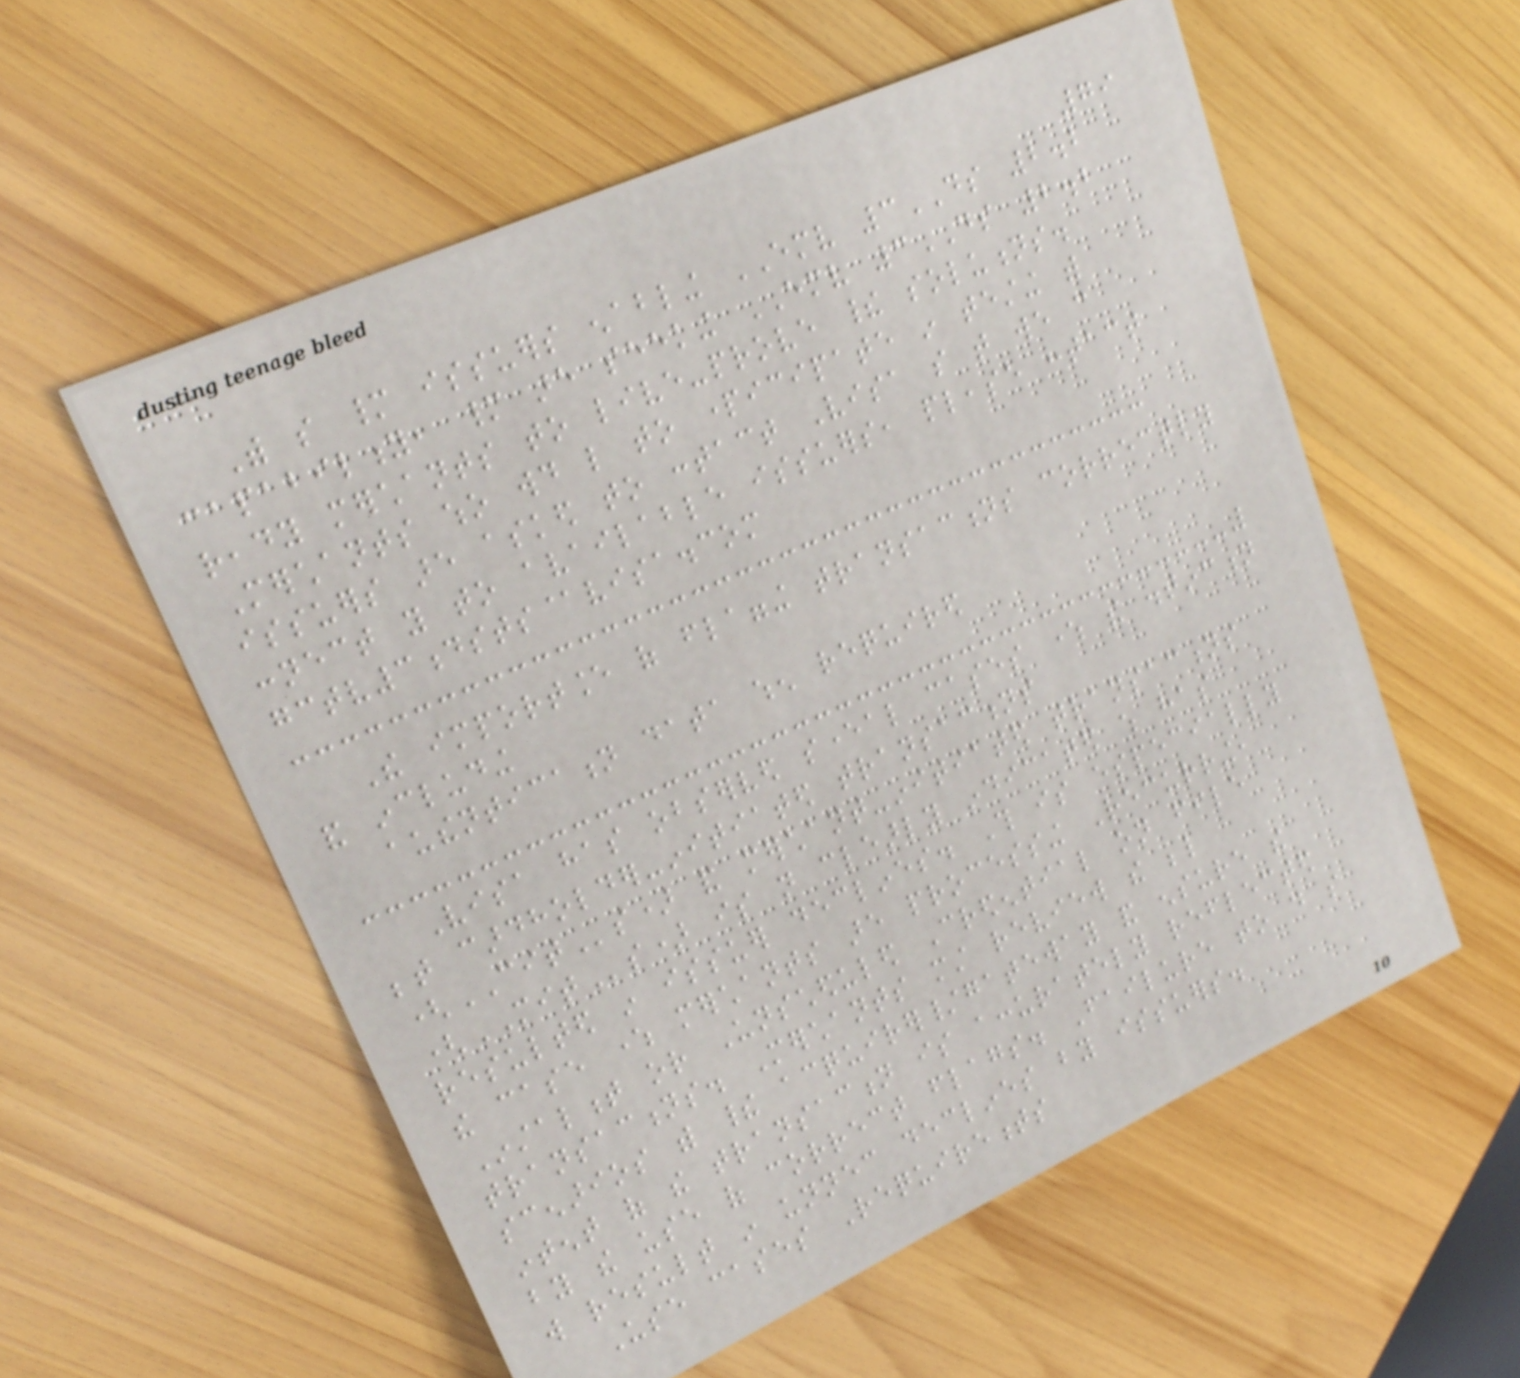79
With so many issuers enabling EMV 3DS 2.2
capability, many are seeking EMV 3DS 2.2
ready merchants to live-prove their solutions.
Merchants who would like to participate in testing with
issuers are asked to contact Visa so that we can
connect you to available issuers, please contact
gctv3dsts@visa.com
The importance of flagging transactions correctly
and including
authentication data when required
Visa has observed several cases where the distinction
between cardholder-initiated transactions
(CITs) and merchant-initiated transactions
(MITs) is not clearly indicated which has
resulted in issuer declines. This is especially
the case where merchants are processing Recurring,
Instalment or Unscheduled Credential on file
transactions. Merchants must review the below
scenarios with their acquirer/gateway and ensure the
intent of the transaction is accurately reflected
by the use of correct flags. Failure to do so
will result in unnecessary declines by issuers.
Use cases Requirements
